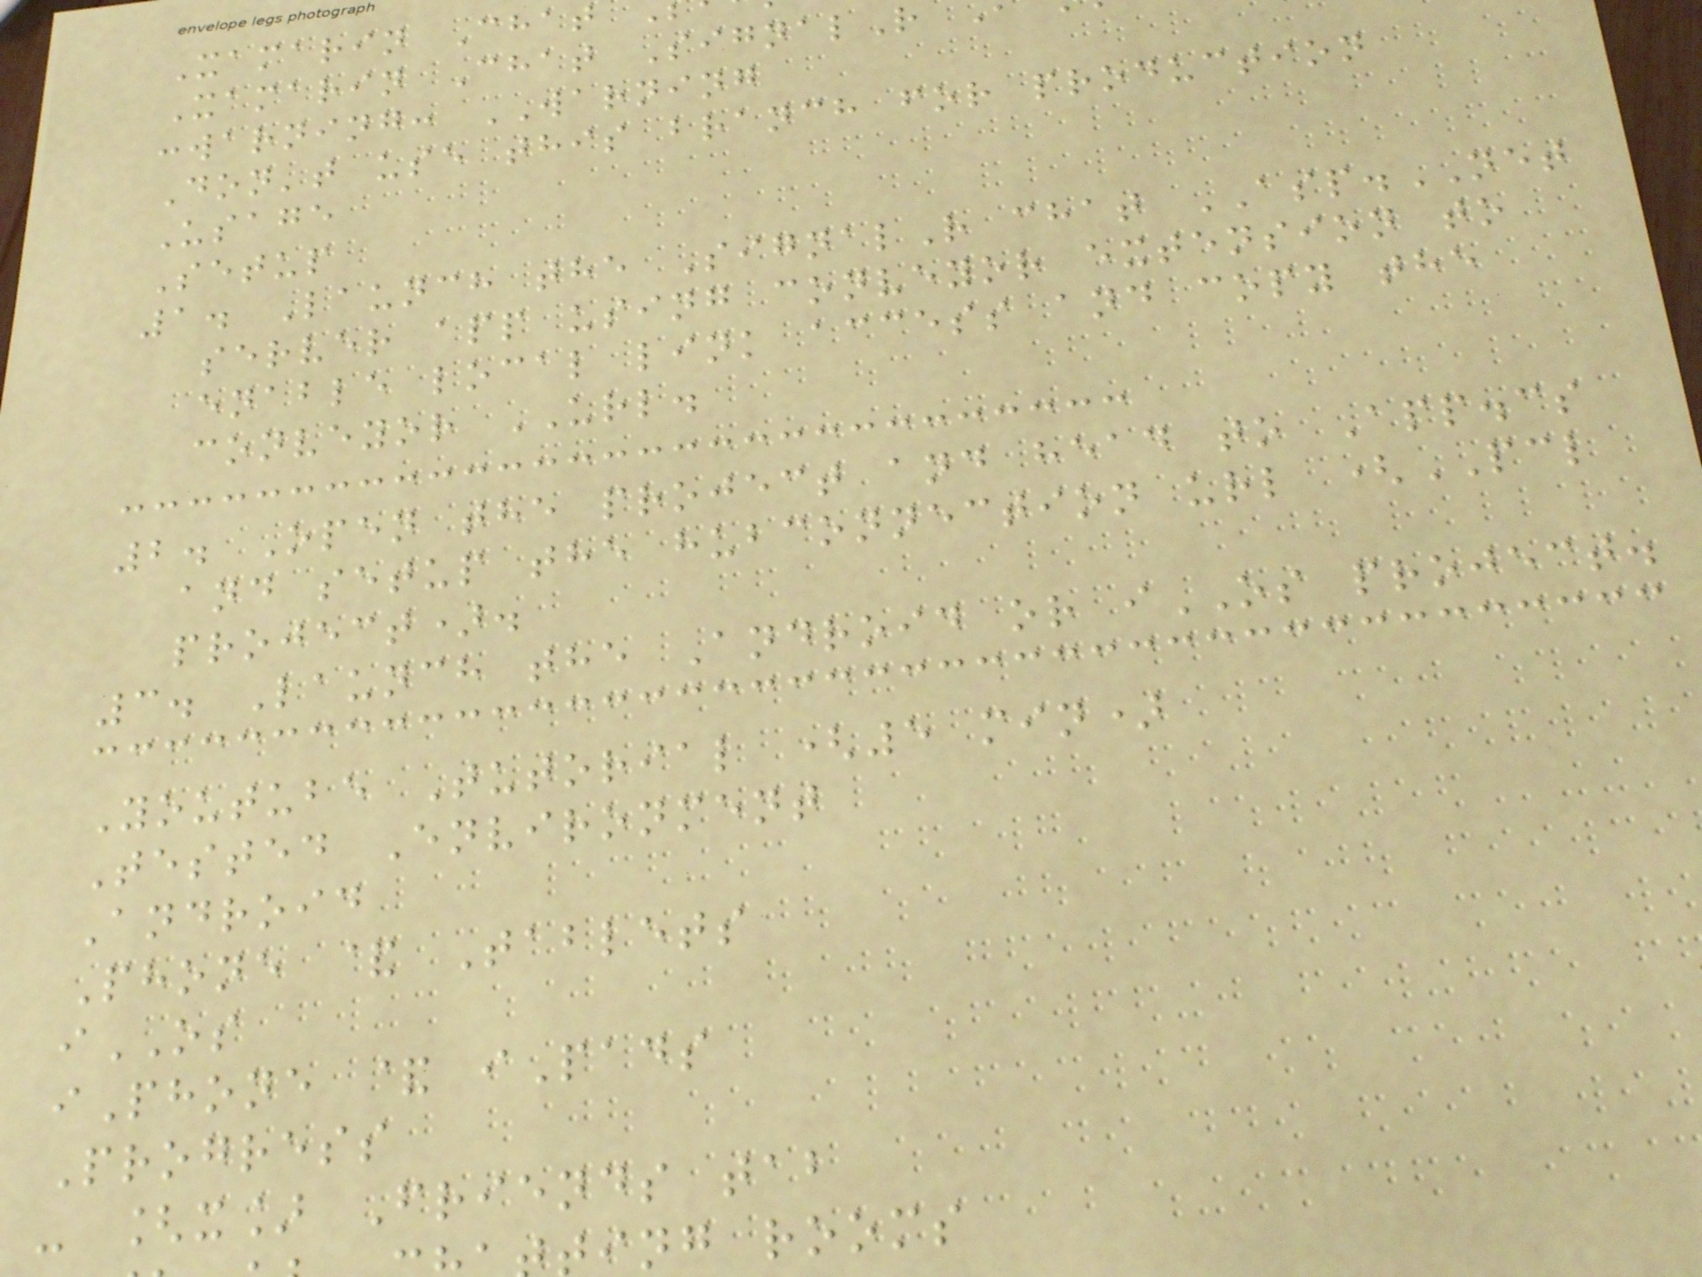Xamarin Chat
Xamarin Chat SignalR
:warning: WARNING
Don't use this branch for production
Usage
Setup
1. Launch the SignalR chat ASP.NET
server app using conveyor extension to
enable local link access and copy the
conveyor URL.
2. Open the project and head to App.cs
and setup the hubconnection url (PCL
project).
3. Launch the Android or iOS project.
Youtube Tutorial (5 min)
Tested Environment
Android
Phone & Tablets
iOS
iPhone & iPads
Progress
- [x] Friends tab
ing rooms
